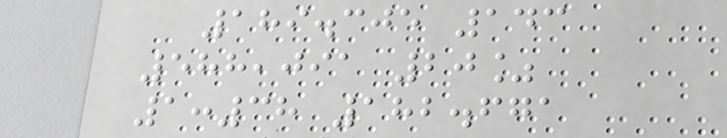189.305 143
588,091 20%
1:38 182.671
